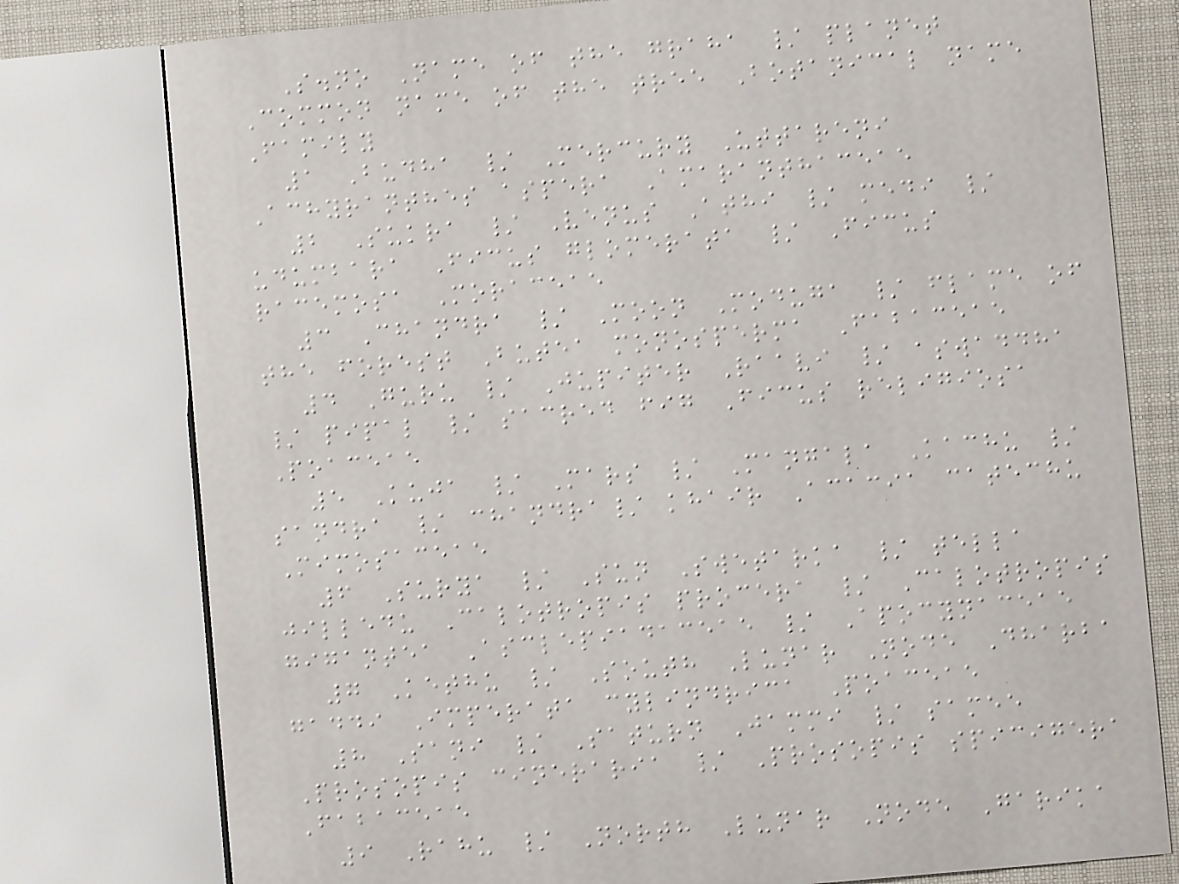S.no Name of the graha / planet
Common name of the tree Botanical name
Family
1 Budha / Mercury Uttareni
Achyranthes aspera Amaranthaceae
2 Sukra / Venus Athi / medi /
udumbara Ficus glomerata / Ficus
racemosa Moraceae
3 Chandra / Moon Moduga / flame of
the forest Butea monosperma Fabaceae
4 Guru / Jupiter Raavi / aswaddha
/ pipal / sacred fig Ficus religiosa
Poaceae
5 Kuja / Mars / Mangala Kachu /
sandra / chandra/ khair Acacia catechu
Mimosaceae
6 Surya / Sun Swetarka / tella
jilledu Calotropis procera / Calotropis
gigantea Asclepiadaceae / Apocynaceae
7 Kethu / South Lunar Node Dharba
gaddi Imperata cylindrica Poaceae
8 Sani / Saturn Jammi / samee
Prosopis cineraria / Prosopis spicigera
Fabaceae
9 Rahu / North Lunar Node Garika
